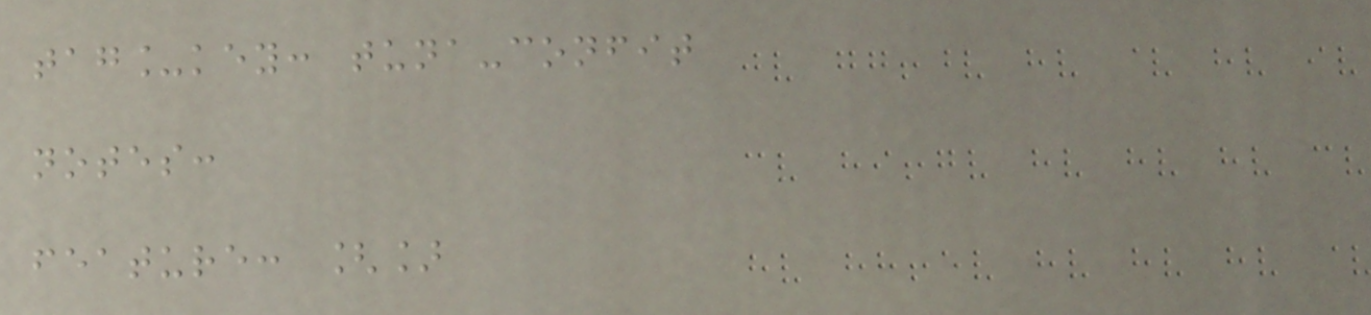tag_key: tuna-confit
notes:
feature: []
